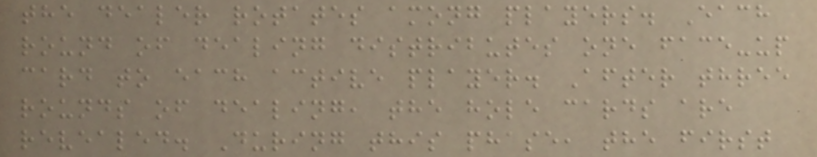the dealer rotates among players. Each
round of dealing distributes one face-up
card to each active player. After three
rounds of dealing, the hole cards are
revealed. During this phase, the first
